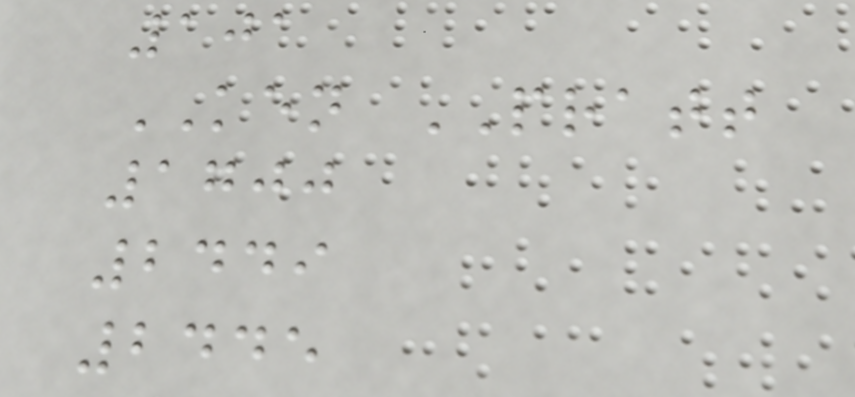101
KEN PRATT
1700
2449
2445
